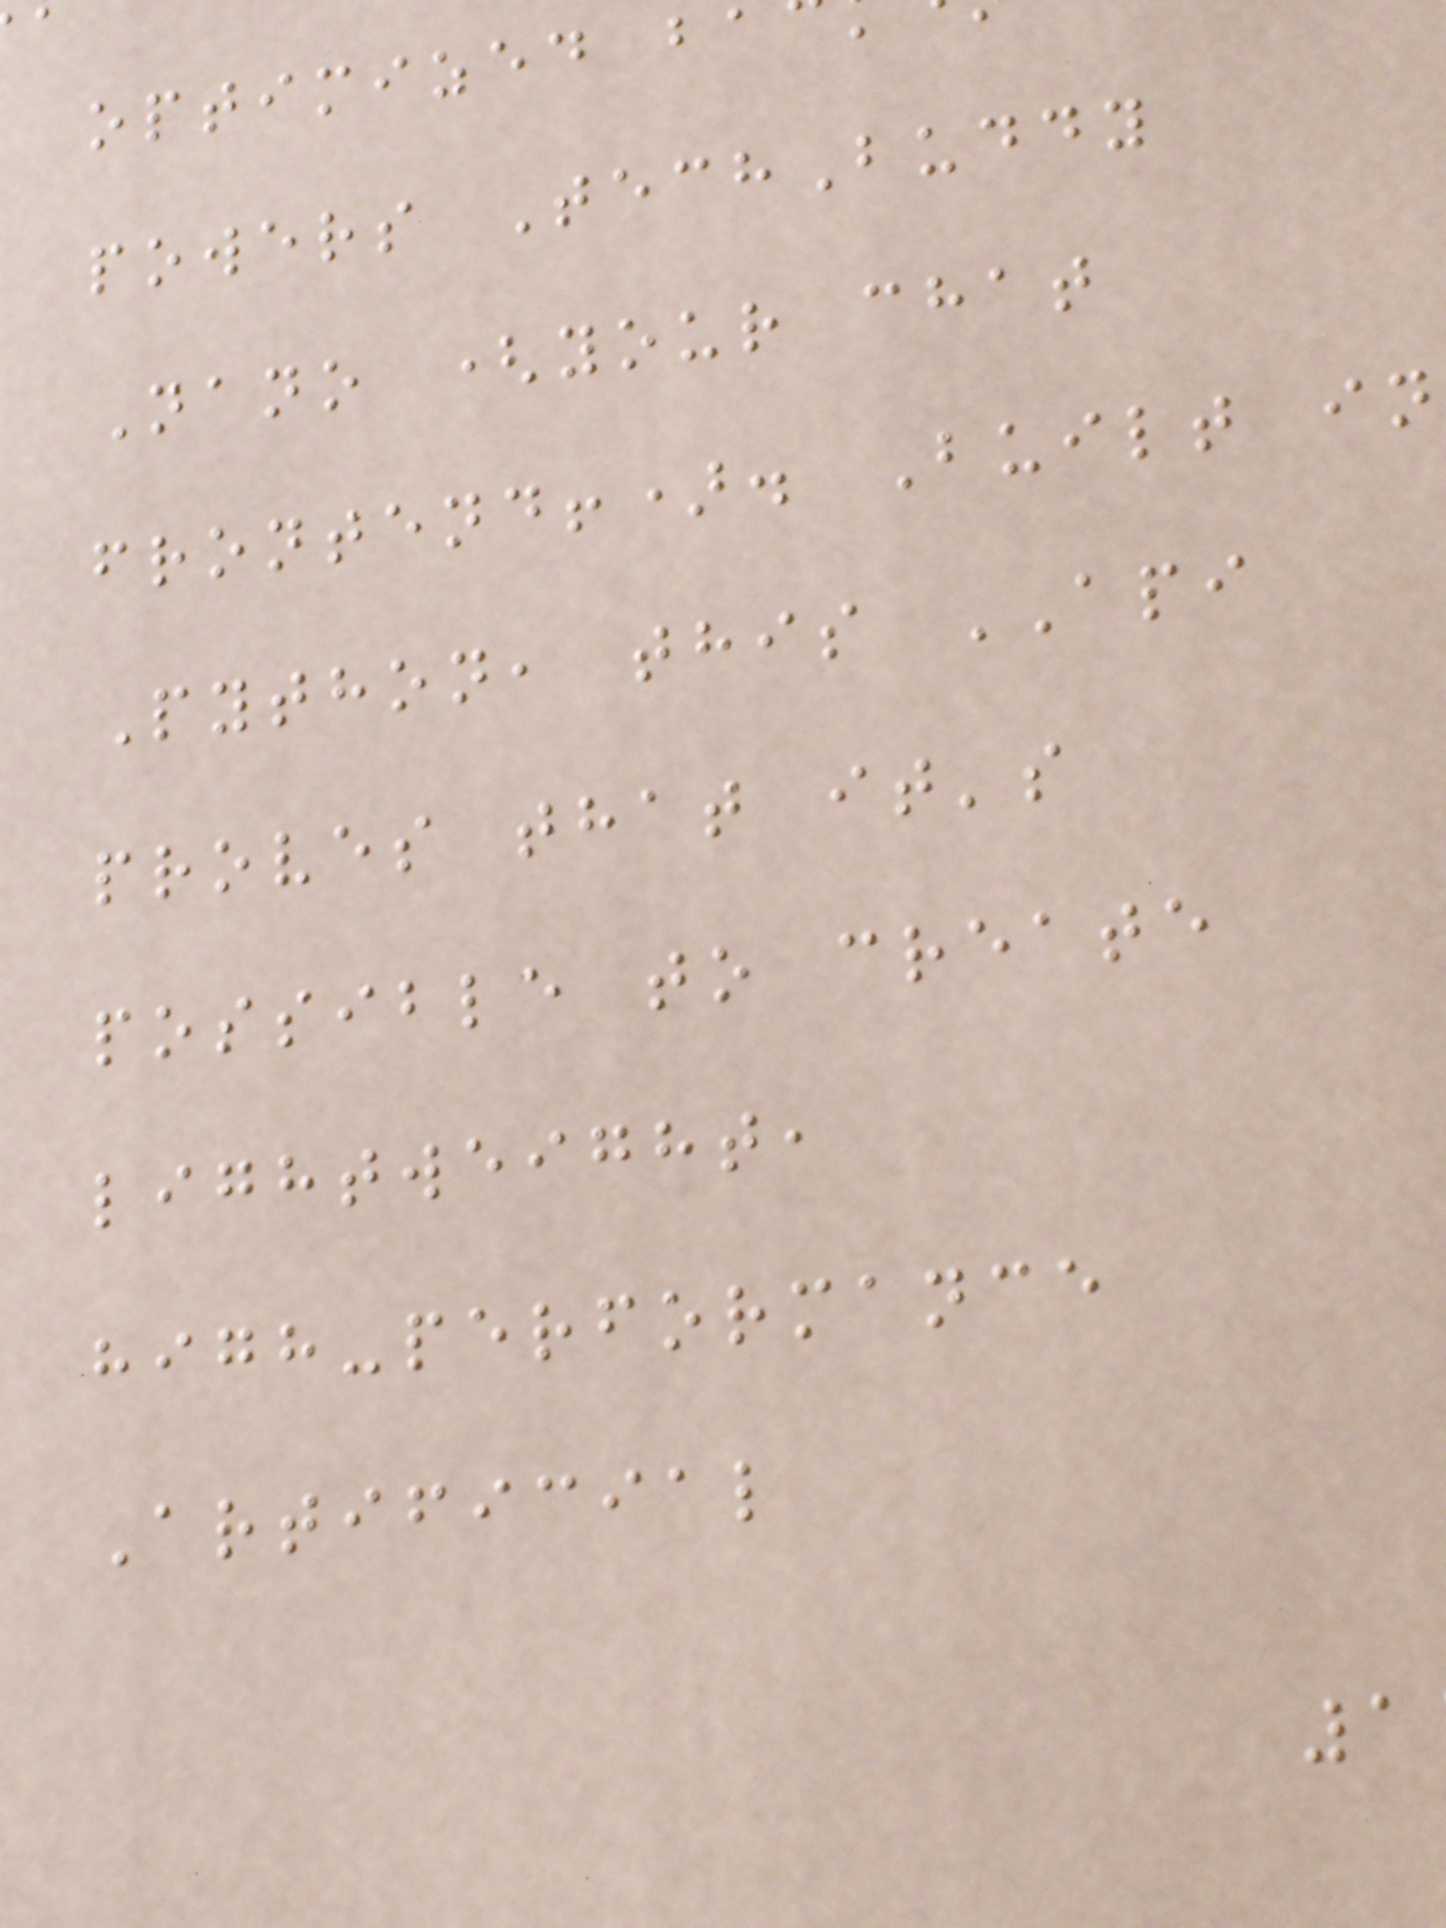optimized ba
powers TechBuddy
Nano (your chat
frontend!). Built in
Python, this API
proves that it's
possible to create
lightweight,
high-performance
Artificial
